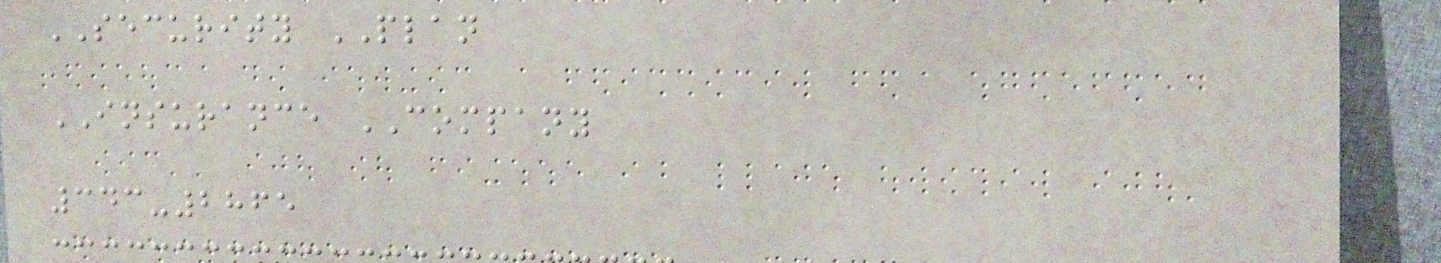SECURITY PLAN
INSURANCE COMPANY
343-2865
